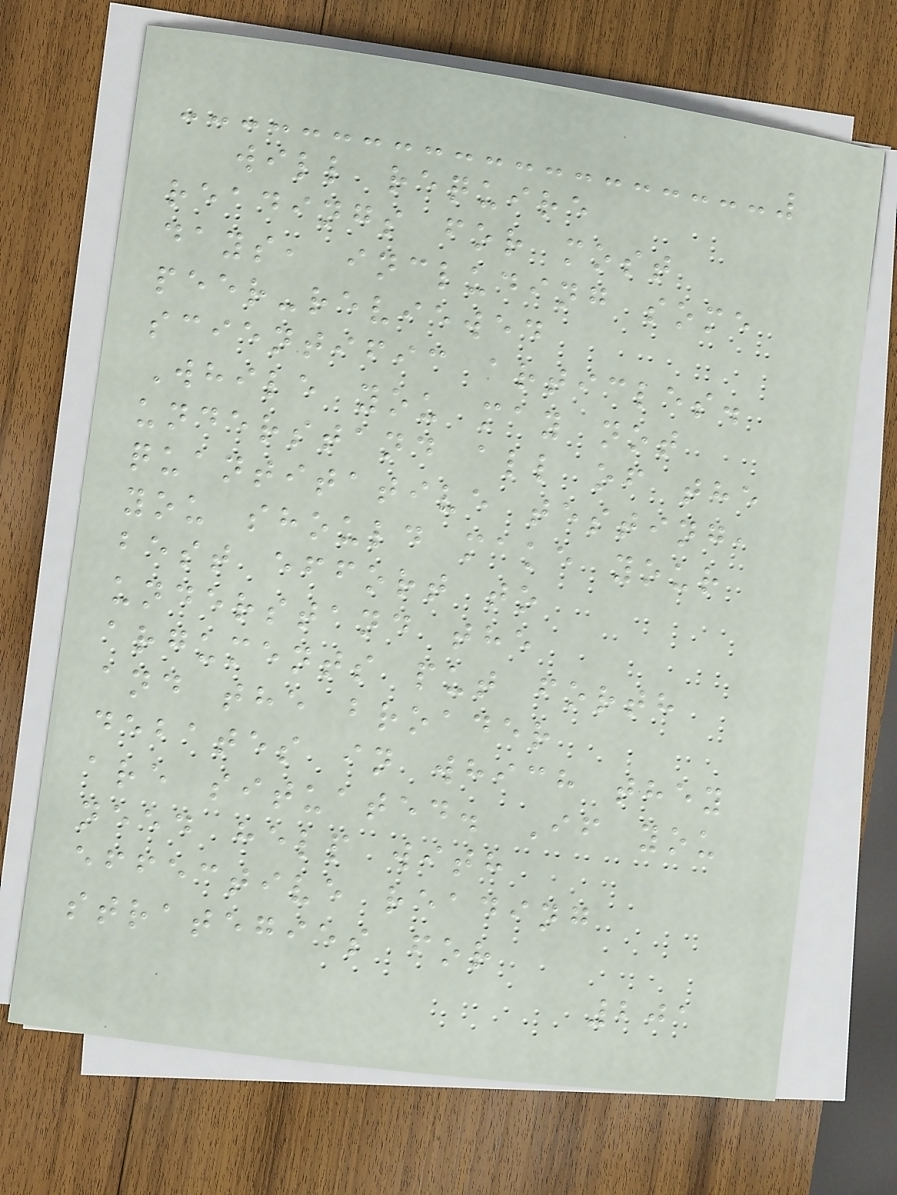will require
readings for most
days, including some
peer-reviewed
scientific articles.
While you may not
understand all of the
quantitative testing,
you should make your
best effort to
understand the
arguments put forth
and the broader
debates in which they
are situated. If you
need help with
effective reading
strategies for
201
